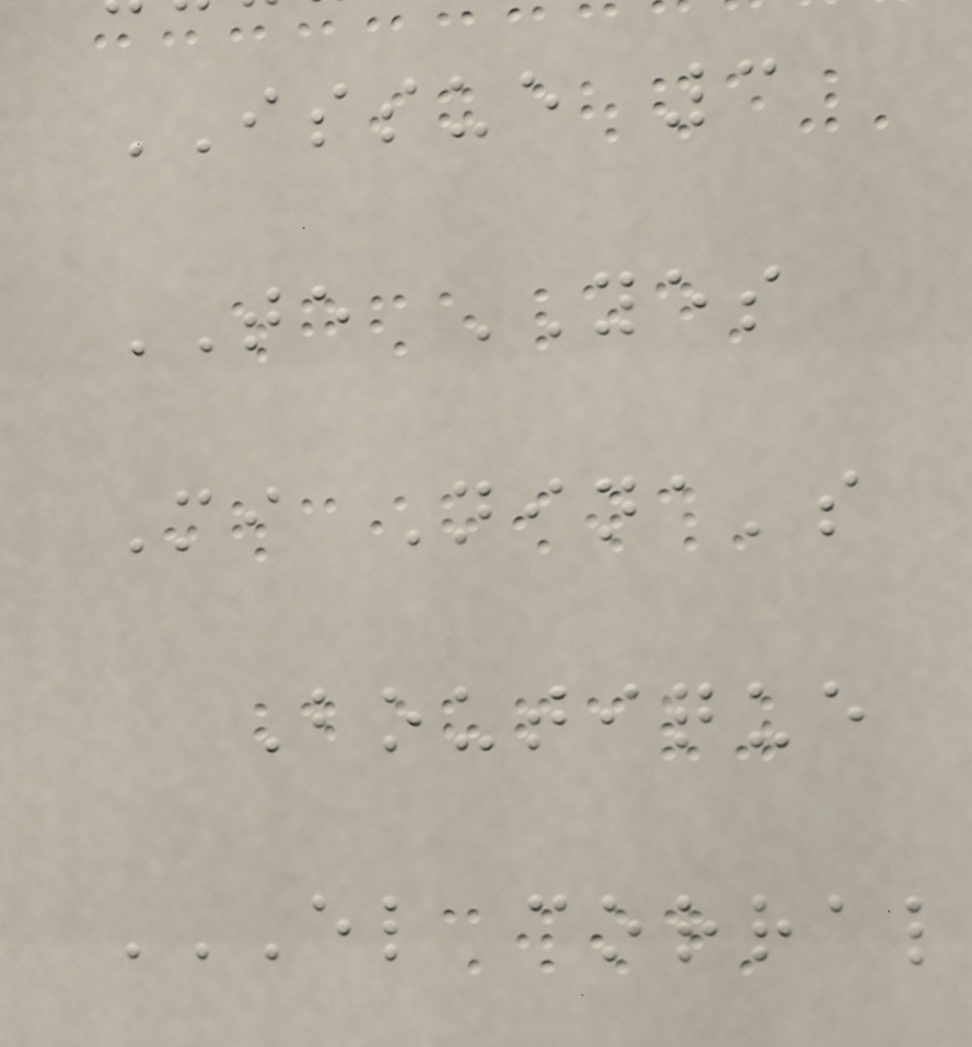ISSUE 3
TE YES
Mi Nina's
Boutique
EL CORRAL
